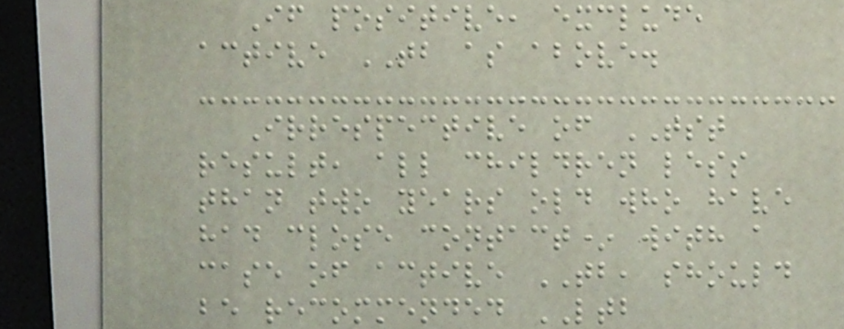If positive, exclude
active TB as above.
Irrespective of TST
result, all children less
than two years old who have
had close contact* with a
case of active TB, should
be recommended LTB
